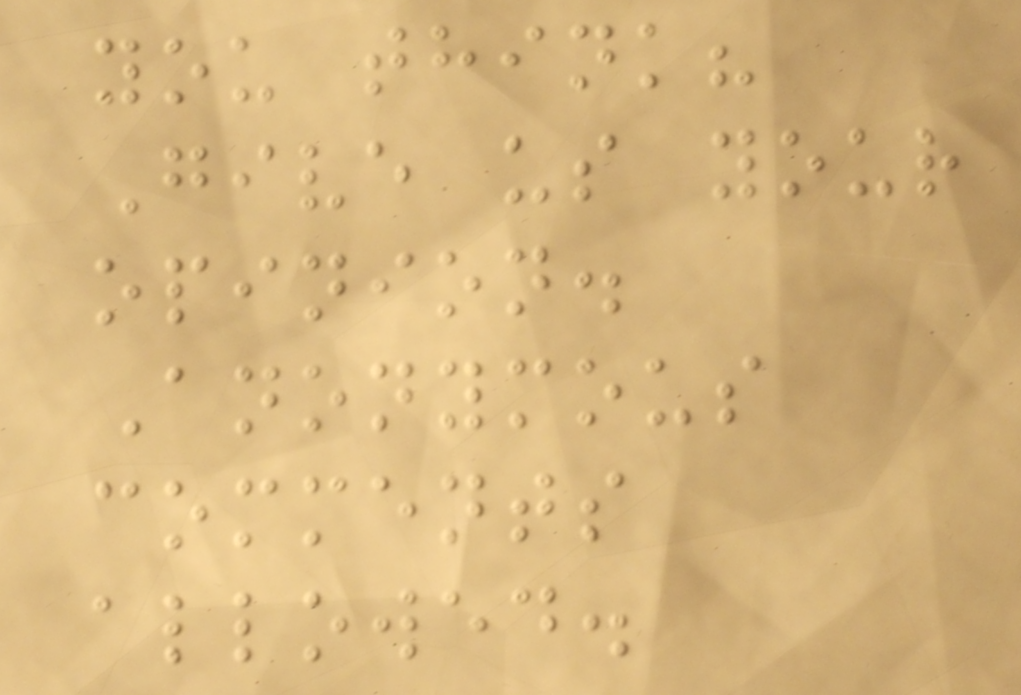you think?
Give us your
opinion.
Anonymous
comments
allowed.
